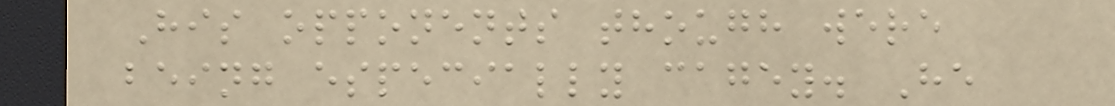His opponents though were
being especially cagey. He
